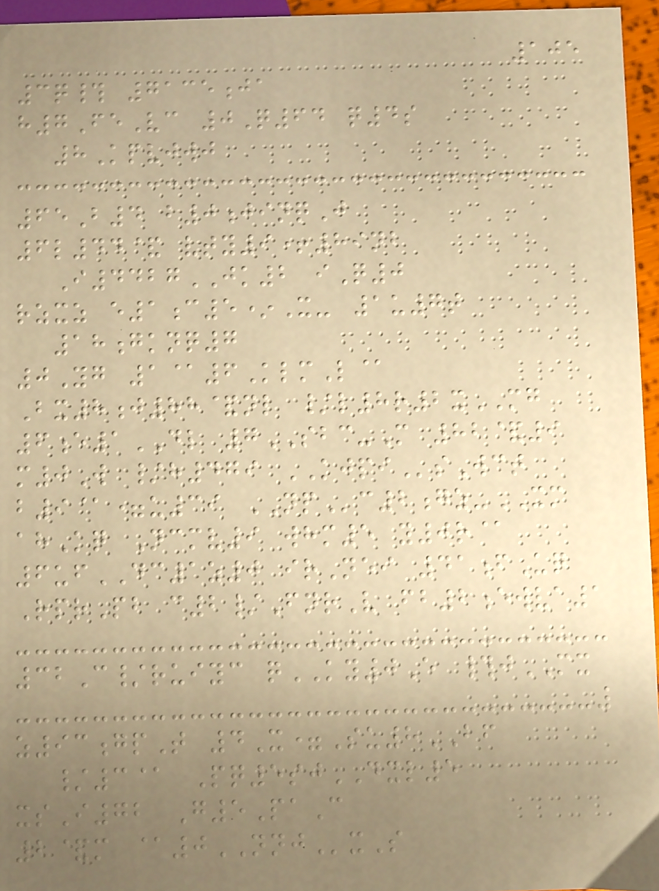105
3q# 7135ja
h7FeVc 0Q64 q4s
8Kpvjwj
65B4 b0jinqJ
6l44& vty9+89nb
I4427JK2 iQ0
rzxz e1c5*X- 1u7t
18gknq7
0Yg 1@6KlmL@
Bx8j88&nl /l8r2xMG
6e1DL 7SBC-M 82&9
m0W /h479 KJPIsWct
b9@=u39 NPc2gz-XM
ahKq Ncmv9 whm5 y0r@
6ufDC1z0 irNei 41fUq
RprPb c2/FnrV fb2ewva1
32C/ruiyc qKY0E #jMX
z93gpT 4X=Su8BF
/3@ Pq5sjDXL5
xsI72 G5PaC
2&m @0NNJxS
